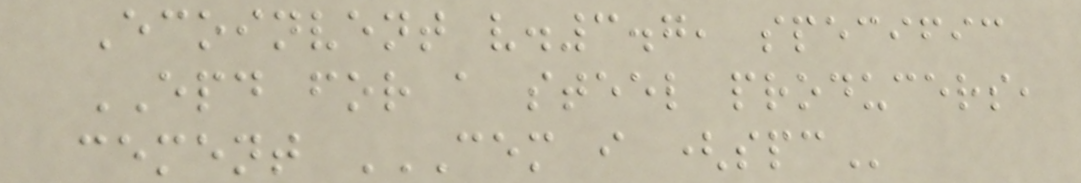Ecoinvent v.3.7, specific
EPD for a steel producers,
cement CEM I (SPC
